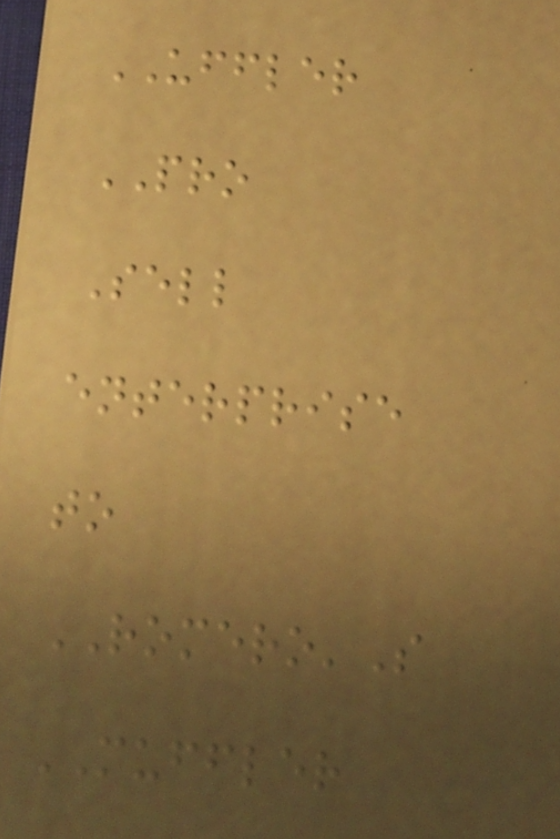UFFLER
PRO
Sell
enterprise
to
ROMERO'S
MUFFLER
